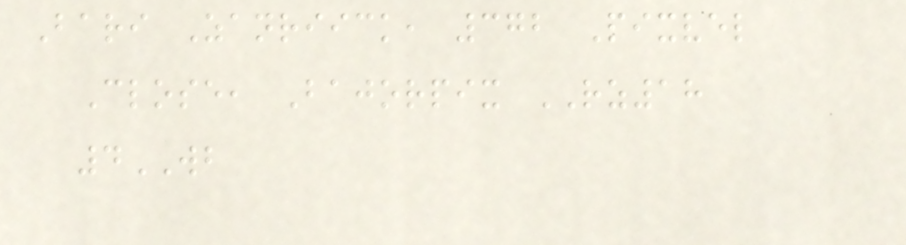Bari Zanriick, 372 Pixvel
Close, Bajorpix RZ18
4WB
